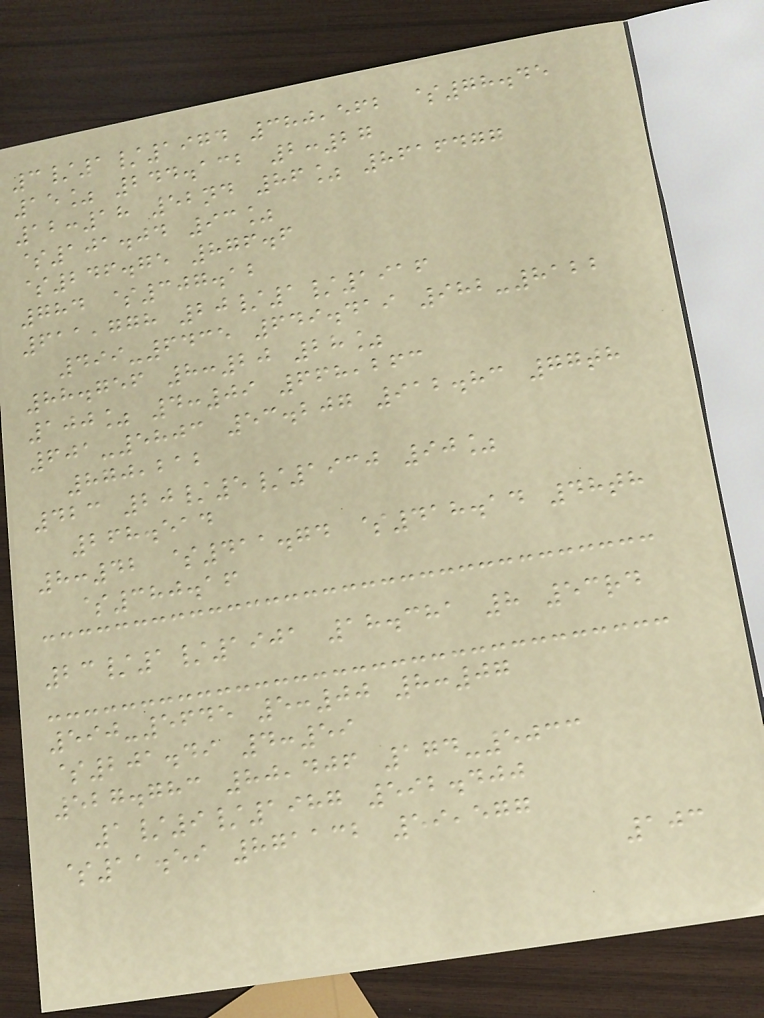3/1/1974 380,562 $78.45
15% 244.132 2:27
12:18 52nd 86% 8616477
$101.04 93%
$246.75 876.6
784 $307.12
611,778 20/1/1916
499-6435 649.419 982-8122
88.756 8:20 28%
100% 4:09 668,263
601-5803 53.207 912.83 77th
870,212
423 20/5/1930 90%
268.514
8:42 $411.74 $418.14 48th
$380.16
23/1/1901 18.381 8 53rd
590-5645 5:00 8:07
$201.49 4:59
527.783 80,406 174-5033
1/9/1987 592.400
$11.59 871132 59,577
103
